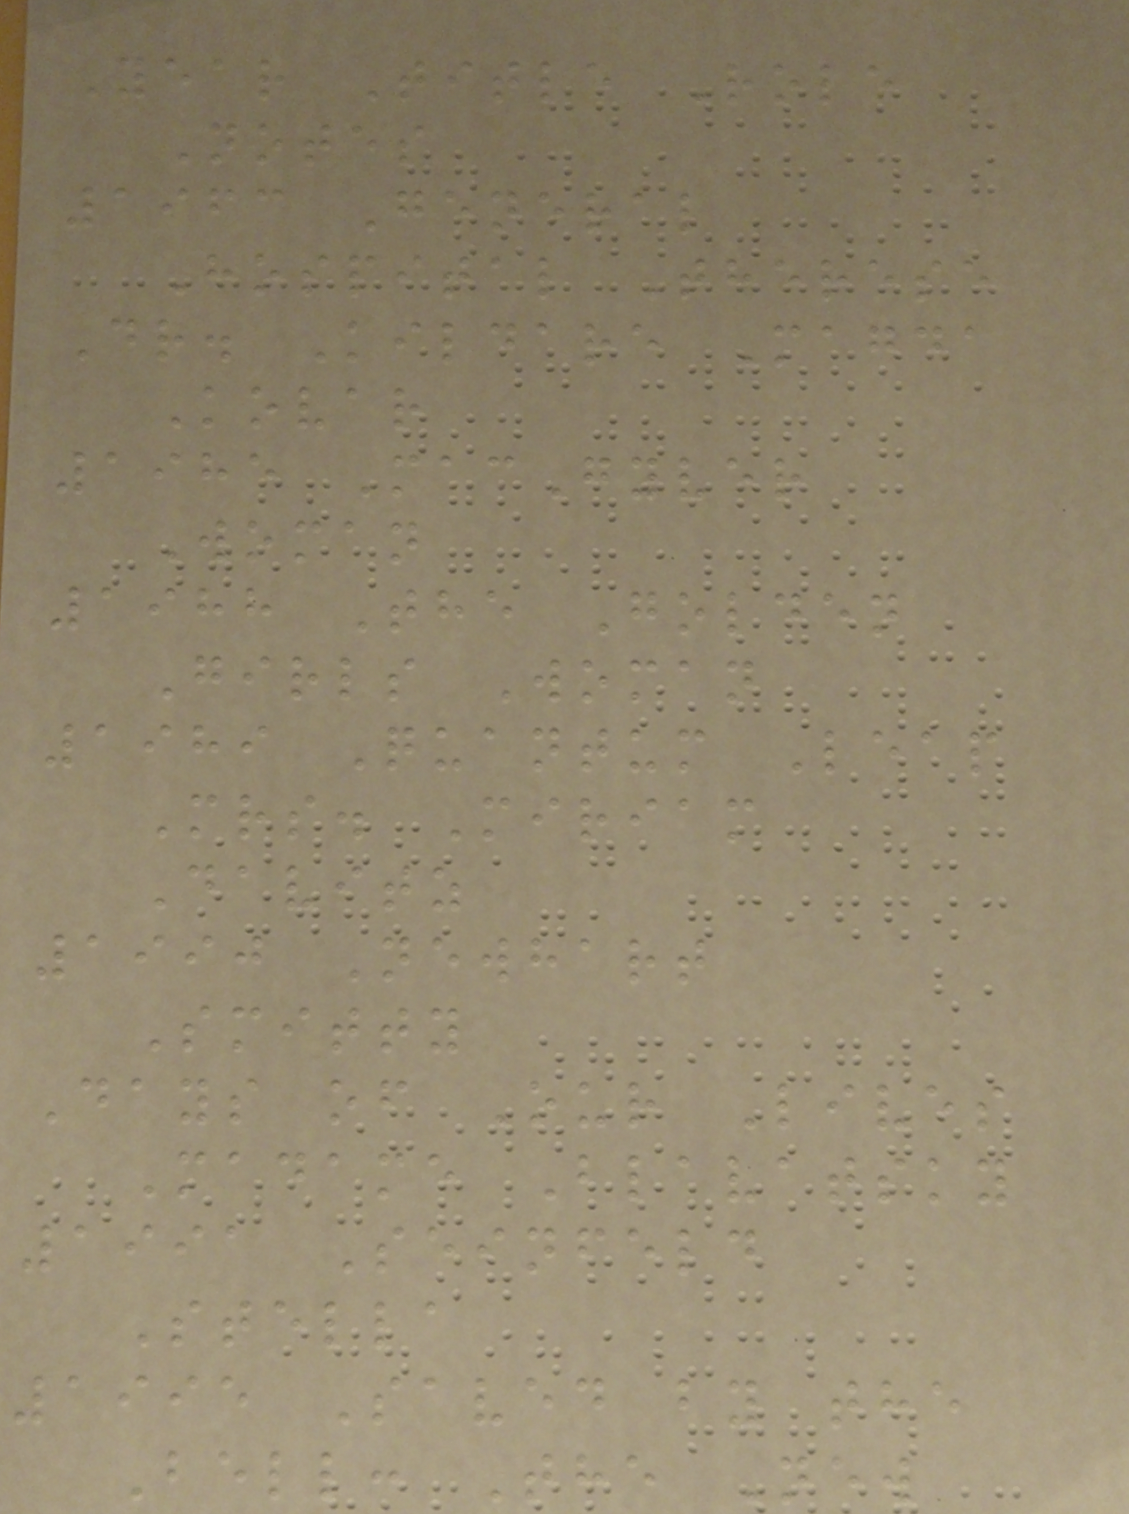Year Title Role
Notes
1963 General
Hospital Therese
Dr. Kildare Magda
Kovar
1985 MacGyver
Woman
1988 The Golden
Girls Woman
1989 Quantum Leap
Mrs. Miriam
Davitz
1990 Newhart
Smitty
Days of Our Lives
Madame Blavatsky
1991 Seinfeld
Stella
1995 Saved by the
Bell: The New
